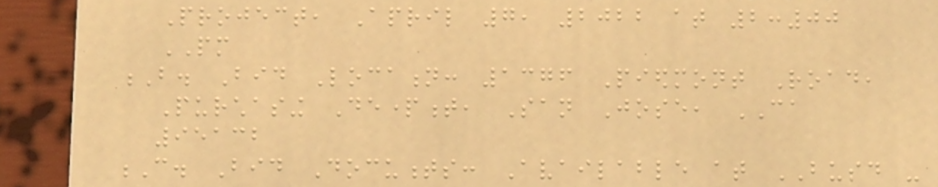Project, April 7, 2022 at 2:00
PM
B. Bid Location: 1376 Piedmont Road,
Purchasing Department, San Jose, CA
95132
C. Bid Documents: Available at BUSD -
